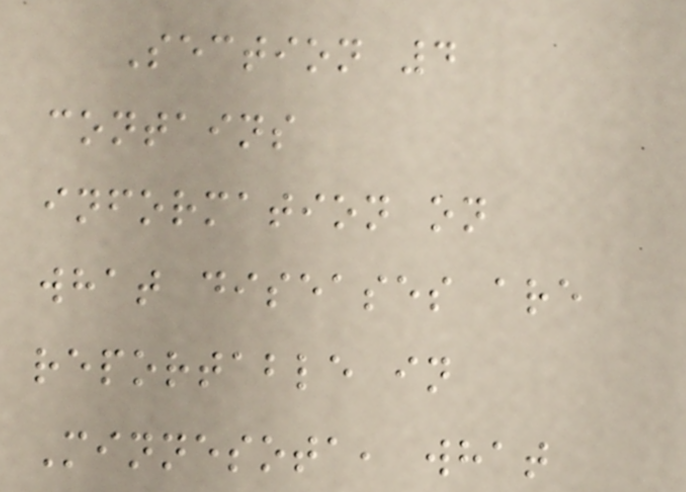Section 4
contains
information on
what diseases are
reportable in
Minnesota, what
